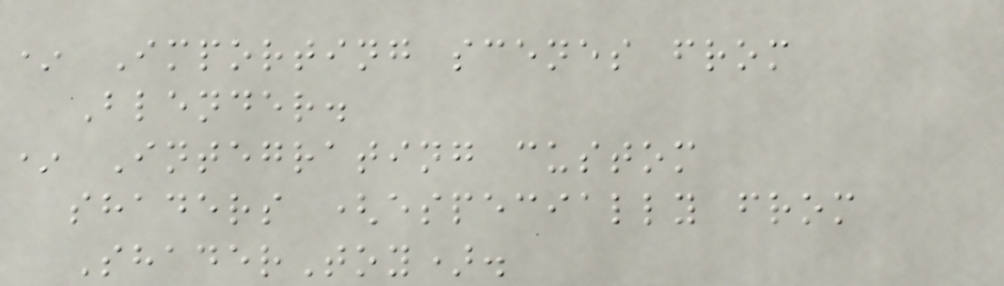* Importing scenes from
Blender.
* Integrating custom
shaders (especially from
ShaderToy).
